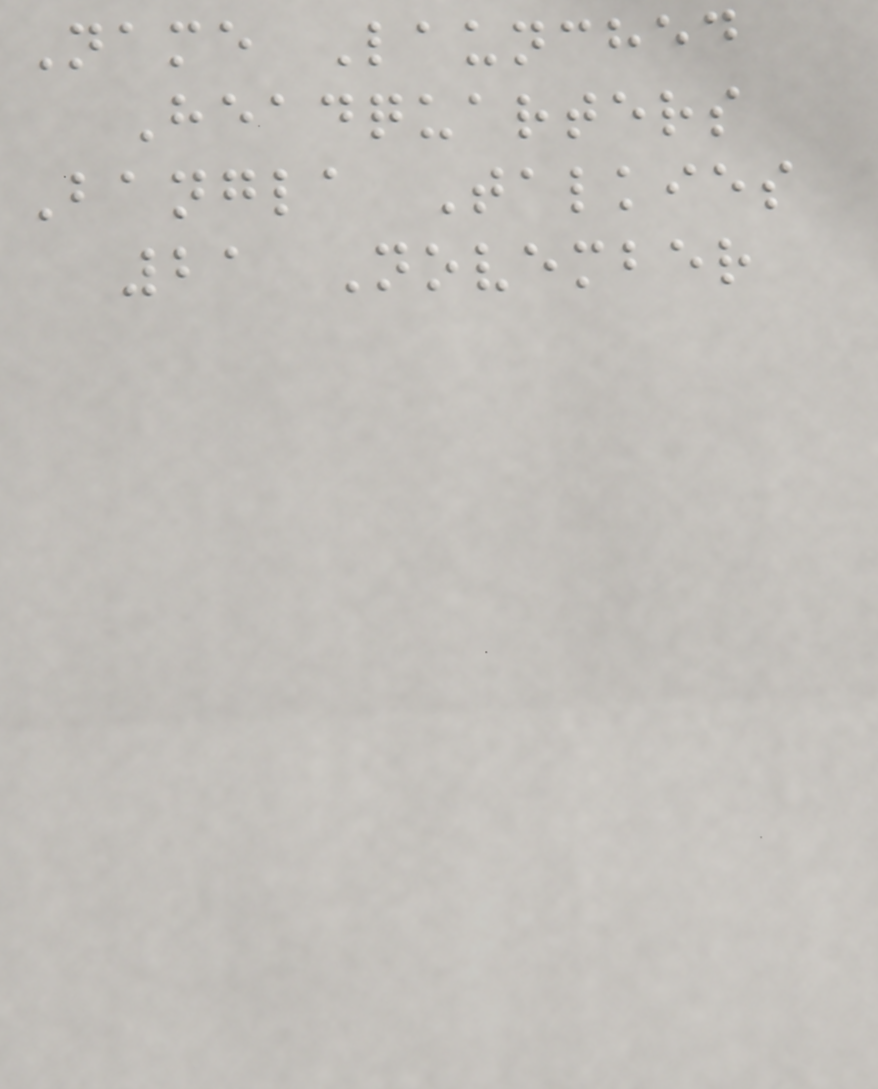Name Launched
Headquarters
Bangla Talkies
21 November
